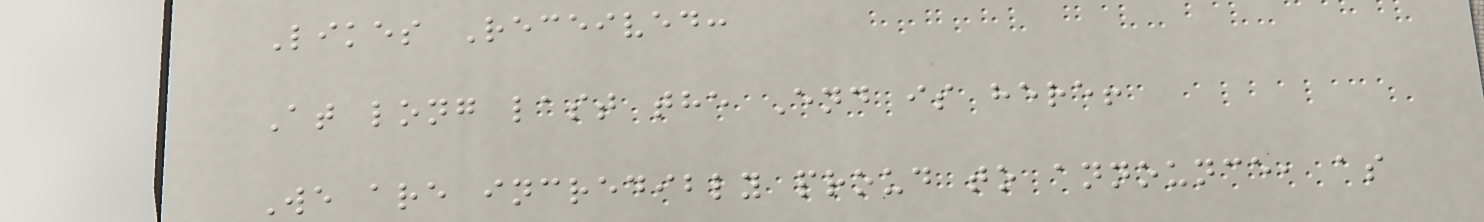Likes Received:
At long last the End is here!
We are incredibly proud to announce, as
